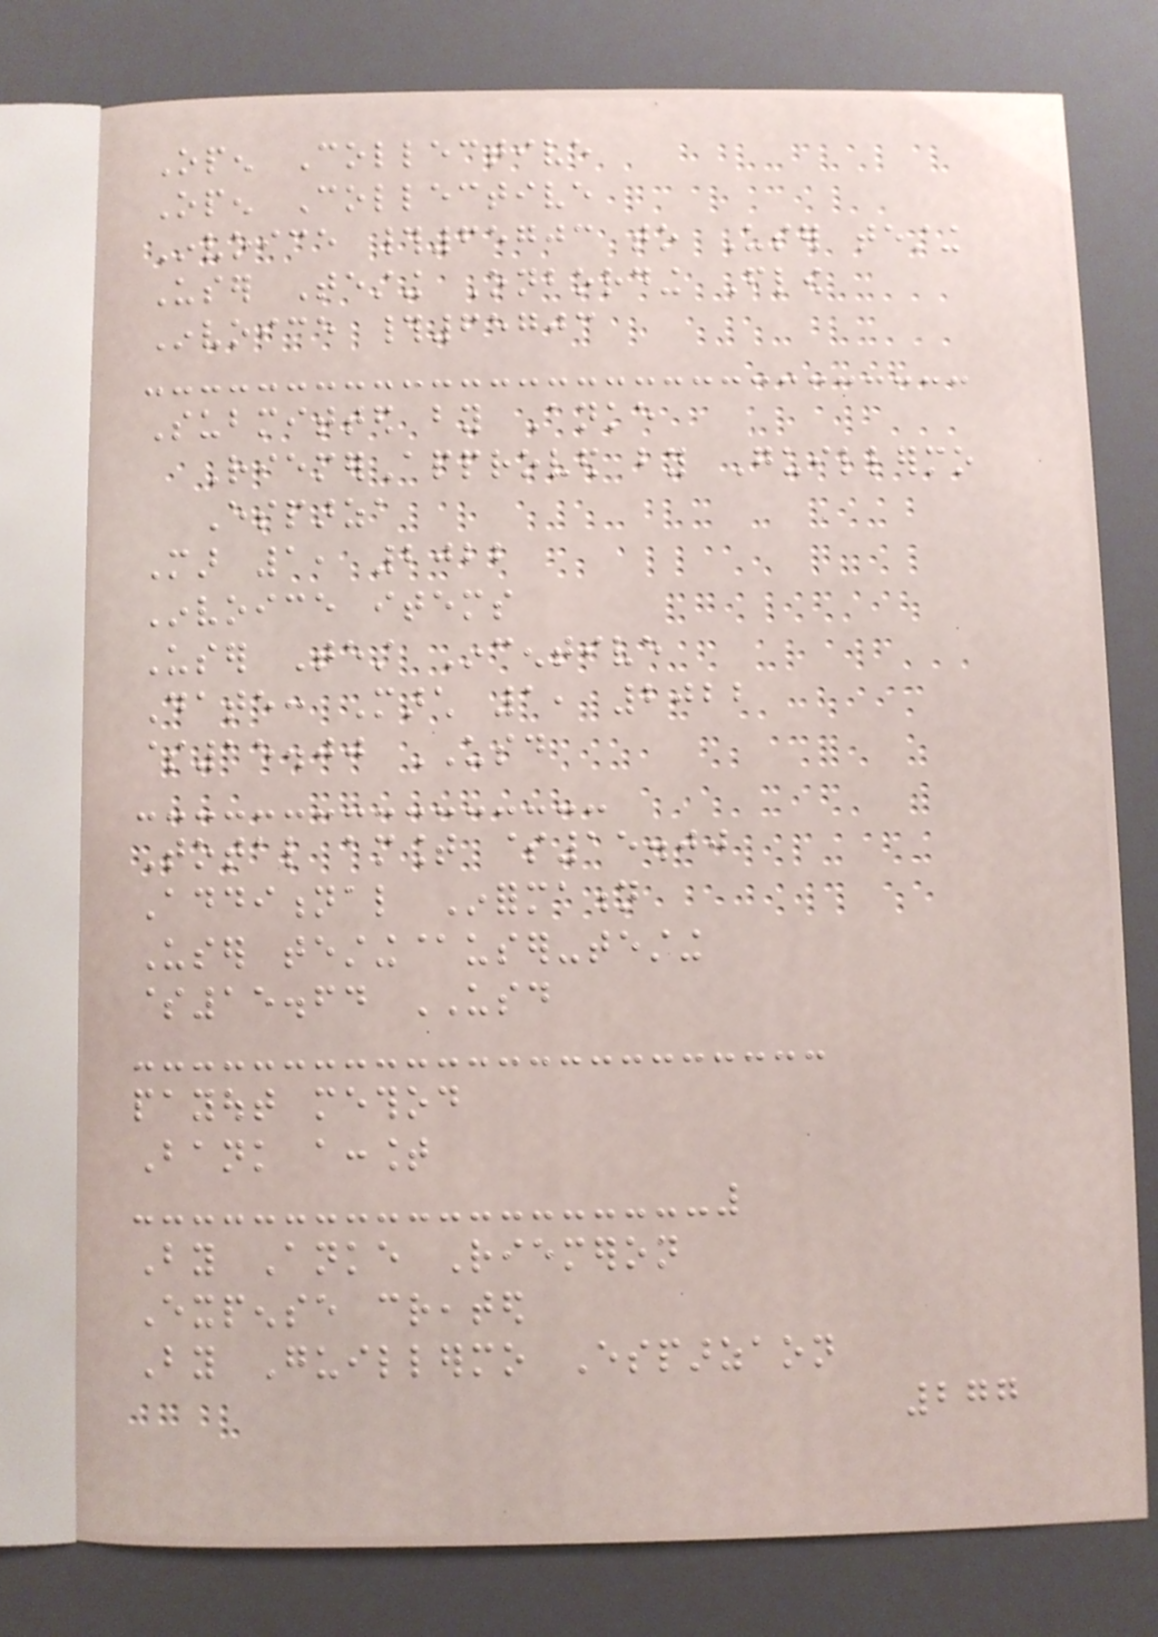Open Collective
Open Collective
Invoice #65703 to User testing
User Testing Onbording Flow
Invoice #65703
Submitted by Anke
RiemerApproved by Guillermo
Esparza
Mar 1, 2022
Invoice items
User Test Incentive
Date: March 1, 2022
$15.00 USD
Total amount $15.00
Additional Information
User testing@user-testing
$15.64 USD
payout method
Bank account
By Anke Riemeron
Expense created
By Guillermo Esparzaon
277
